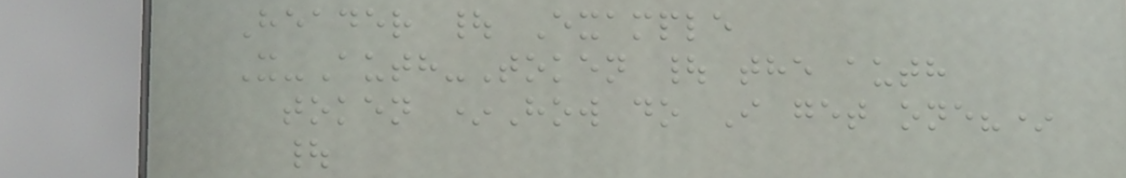Header | Example
X-Auth-Token | the auth
token *How do I get one?*
|
